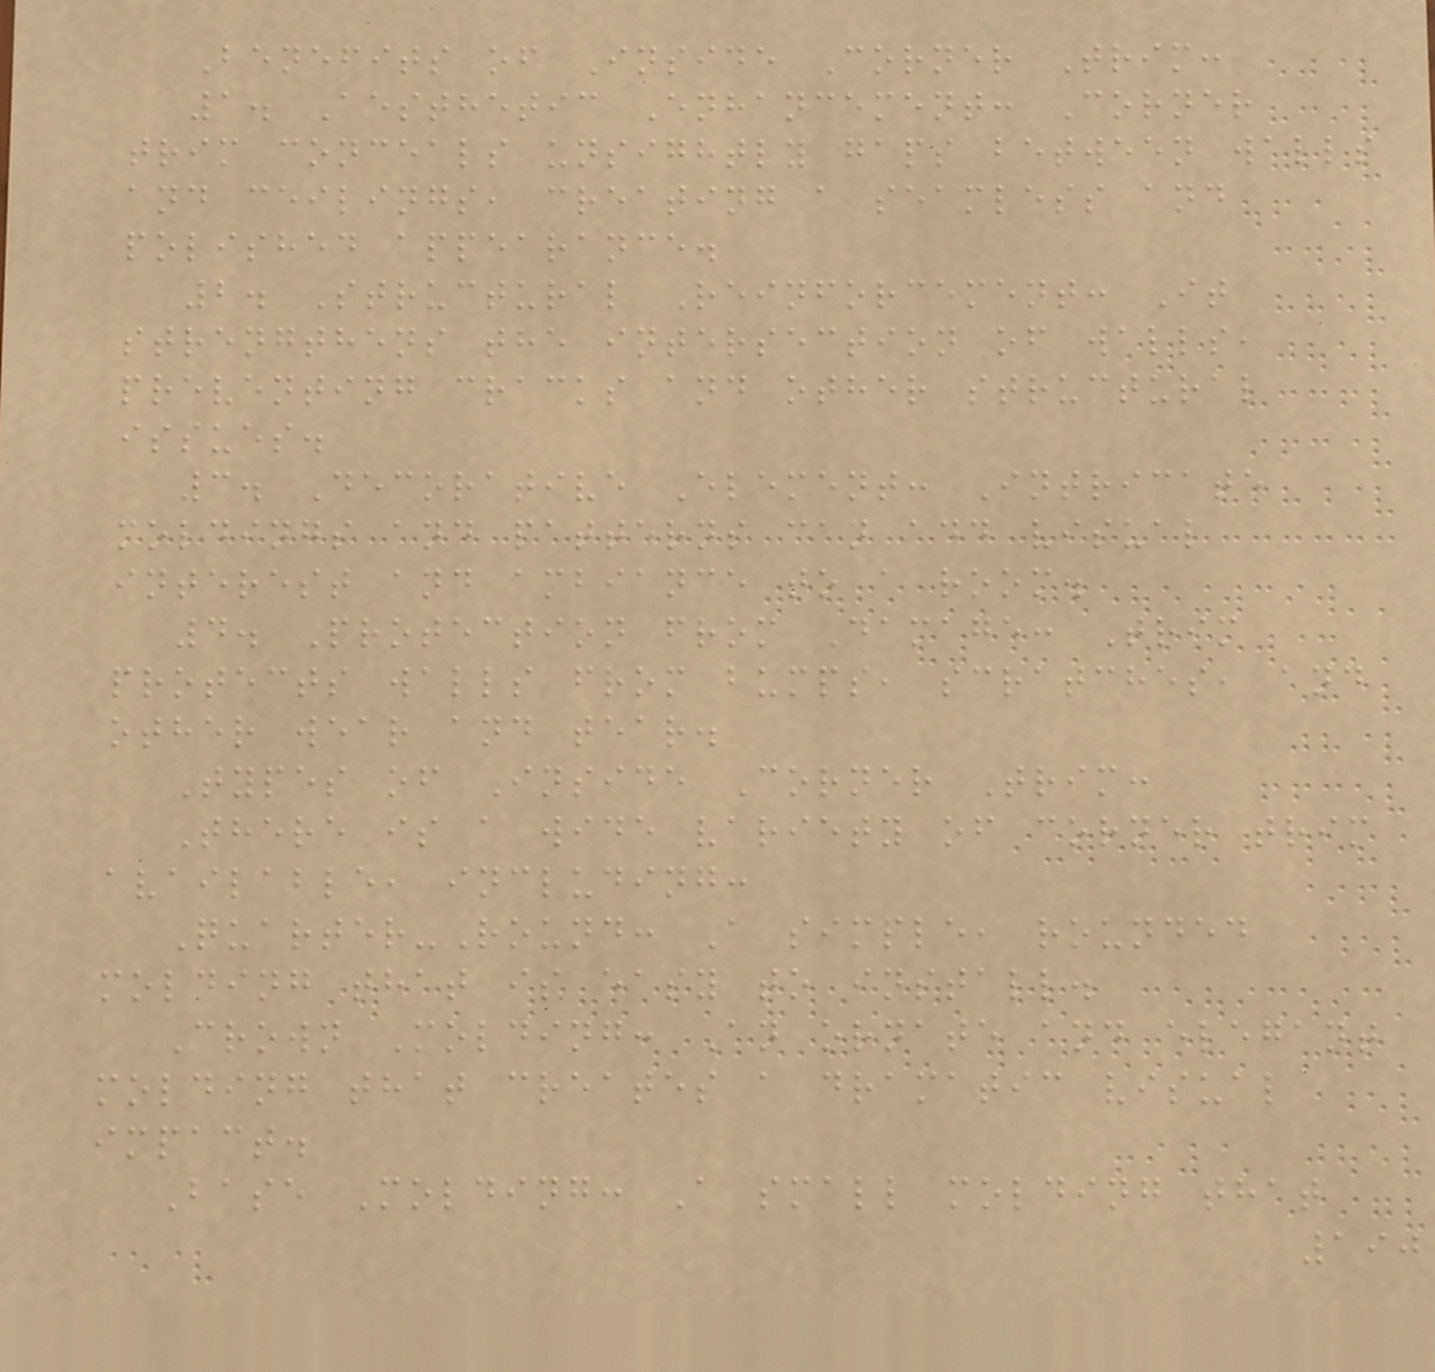Benefits of Inside Corner Trim:
1. Aesthetic Enhancement: Corner
trim conceals unsightly gaps between walls
and ceilings, creating a seamless and
polished appearance.
2. Structural Reinforcement: It
strengthens the intersection of walls,
preventing cracks and other structural
issues.
3. Decorative Element: Intricate
moldings and patterns can add visual
interest and ambiance to a room.
4. Protection from Damage: Trim
protects walls from bumps, scratches, and
other wear and tear.
Types of Inside Corner Trim:
There is a wide variety of corner trim
available, including:
Quarter-Round: A simple, rounded
molding that is easy to install.
Crown Molding: An ornate and elegant
molding that creates a dramatic visual
impact.
Base Molding: A small molding that
190
